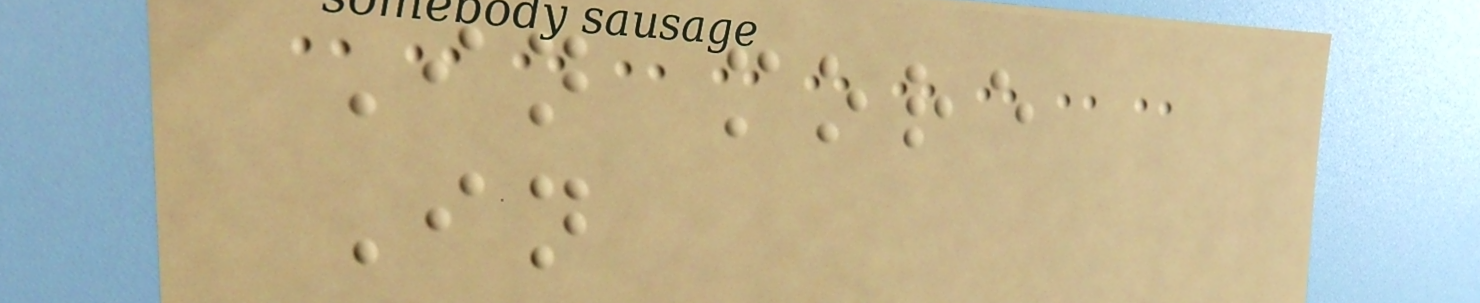In more
In
